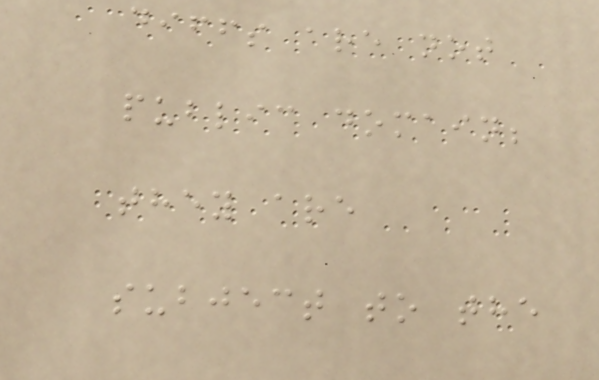diffs are not
public domain;
they are
subject to the
